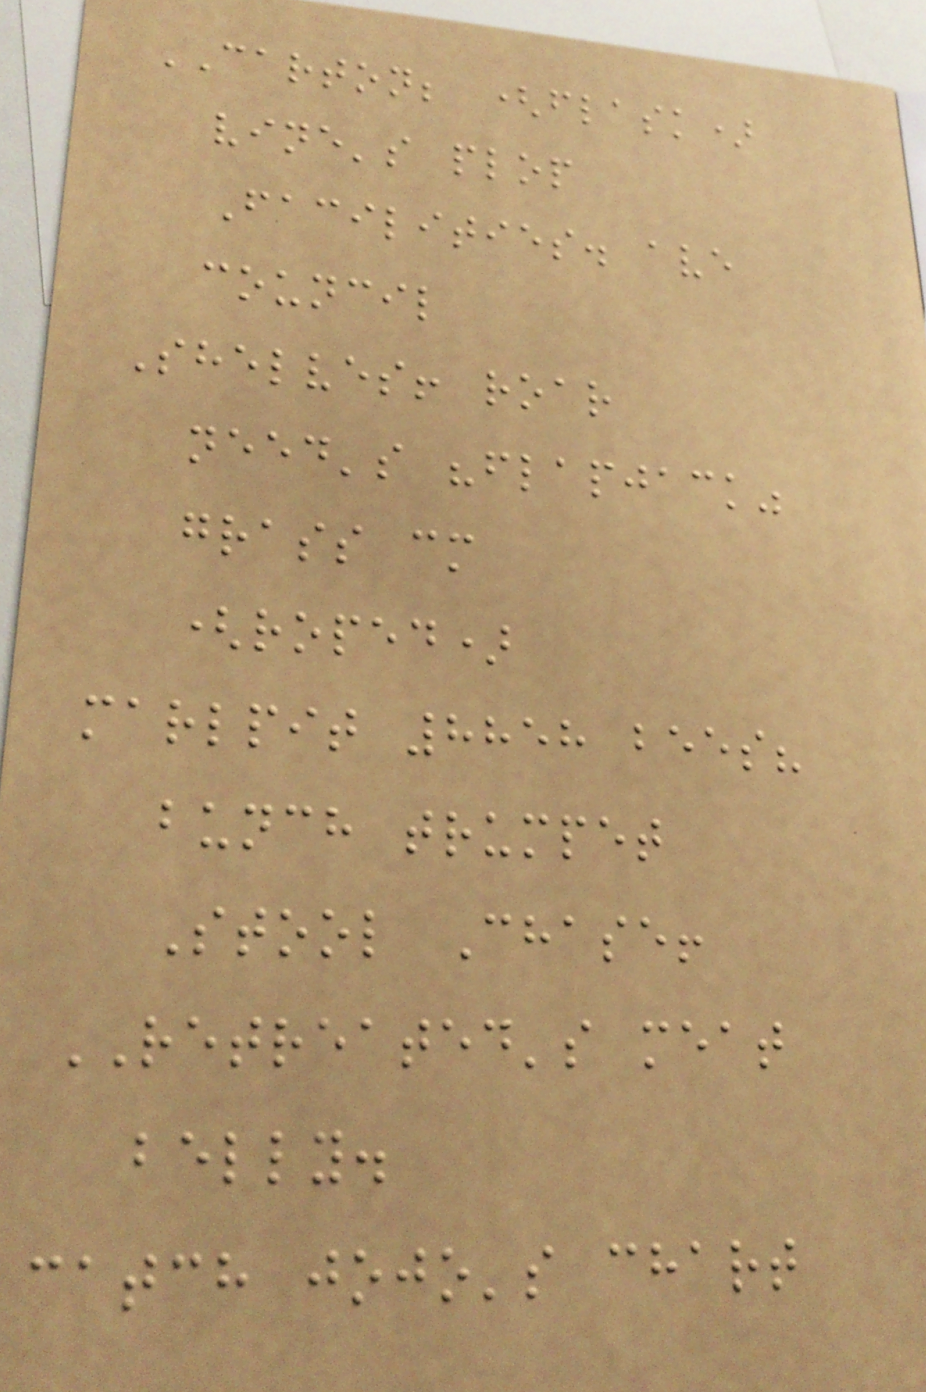CARTON; (flask)
vine's plop
Facilities. ave
council
Shelves! roar
need's "flapjack"
grass cm
(roped)
marlpit 8858 bees?
bunch trumpet
Stool Chase!
RETREATED's meat
belly.
catch jojo's chart
